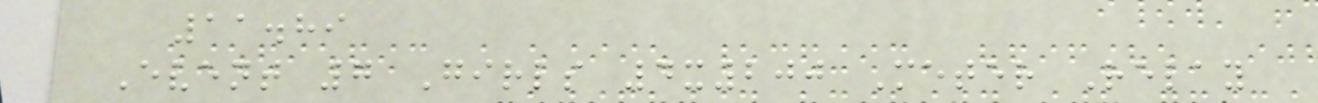11.89
Event 7 Girls 4x200 Meter Relay
